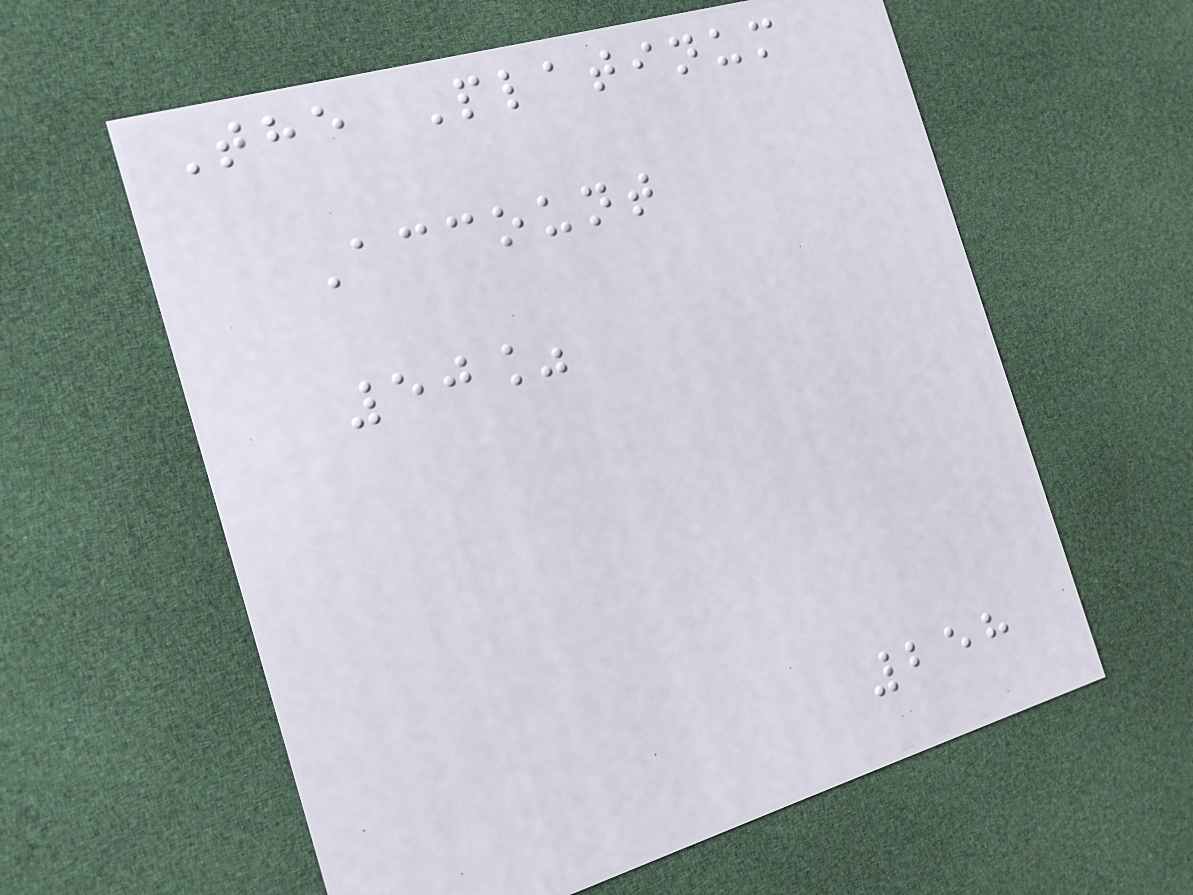The Platinum
Account
50%
258
